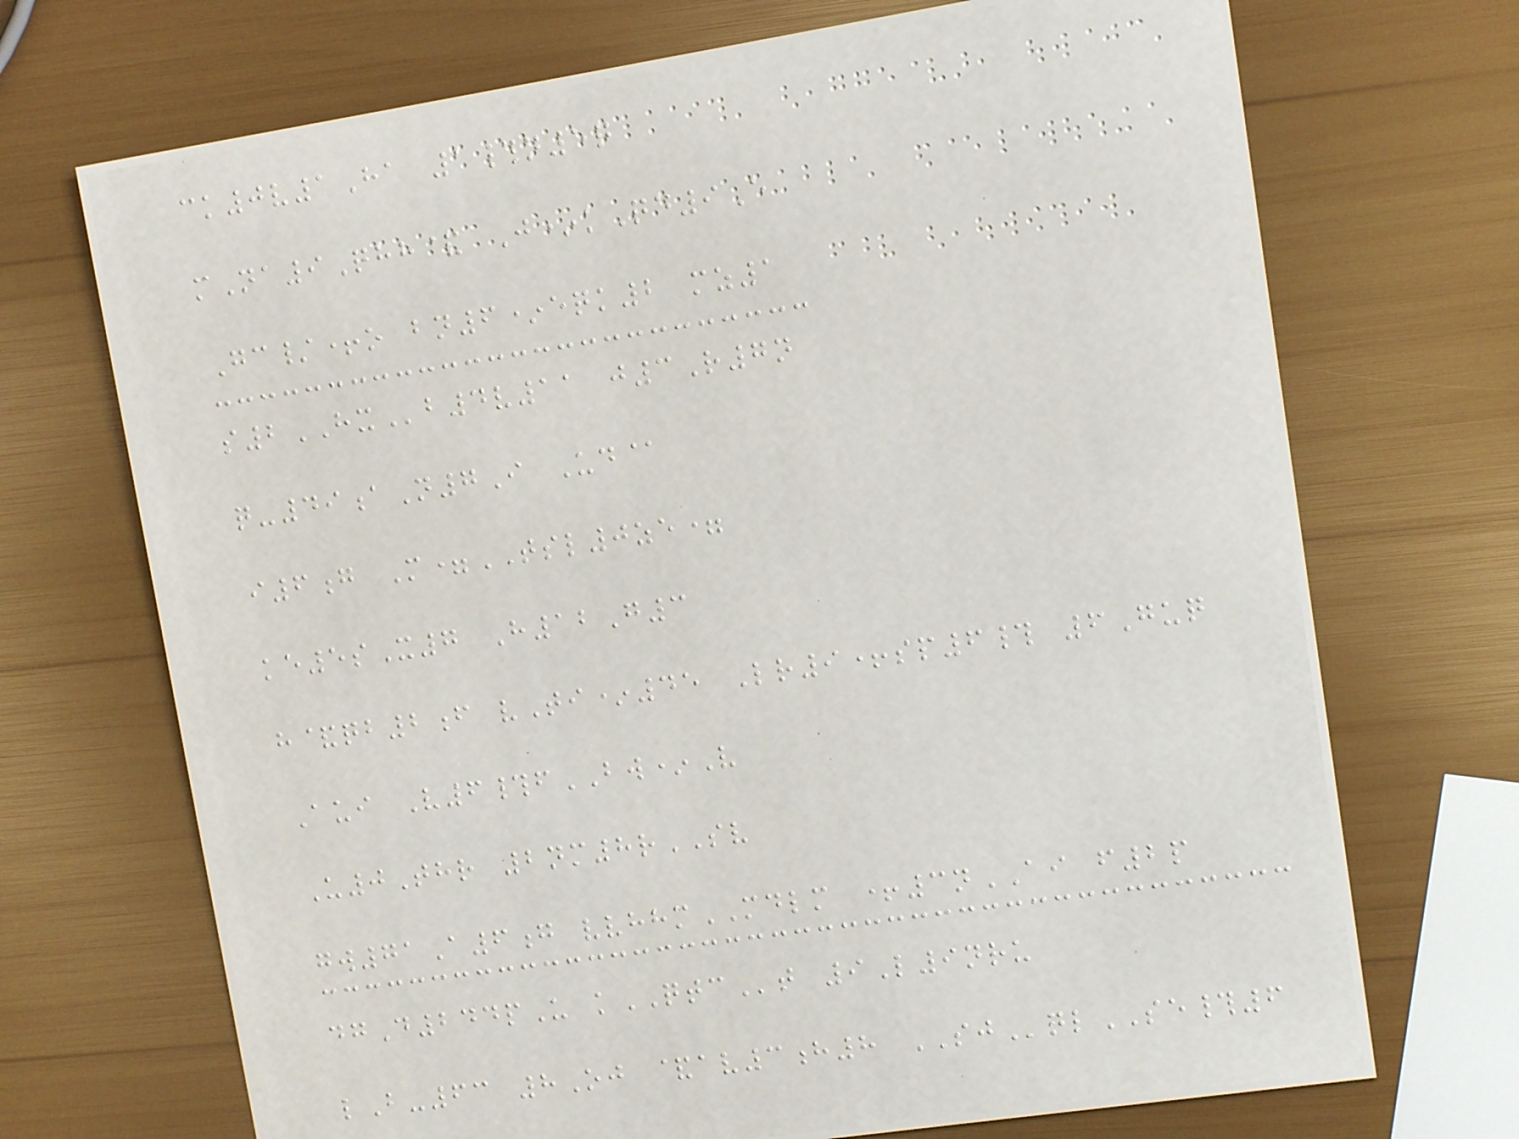ck0v1Ha 1#n5q
mNa9Qhh& J*kQd9E
Gc/+o bn6*eqk2 mz1
s2HXb4v11 j3R7n
q-49aN7I Ud@
i6g M=TSL0ze=
ke5sX7 H12G3
h&qb2f vTi*45 Lr9+sp6# 6Guq
Aui V6#fBW*V
U0Thr 2nm8rSV
gw71A6g vvhhmMDLM +3nAI f2p
dgD244pU kQTCt 9L9nru
lB-63 8Oj &av3h8 SJqlSE#6
